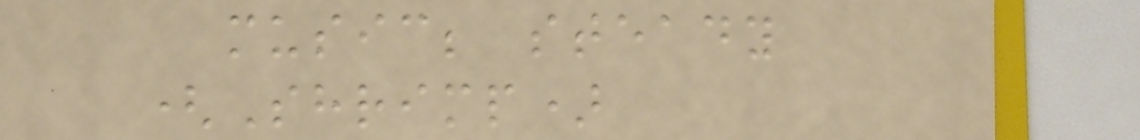music; steady
(Shrimp)
